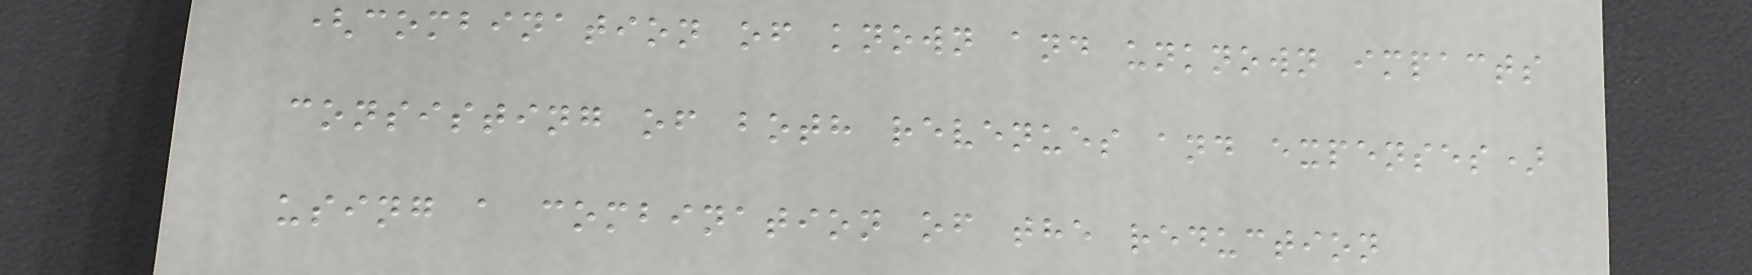(combination of known and unknown impacts
consisting of both revenues and expenses)
using a combination of the reduction
